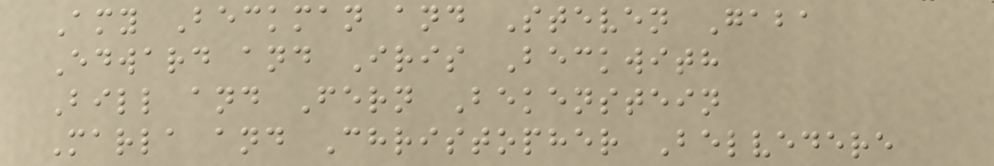Amy Beckman and Steven Gaba
Edward and Iris Beckwith
Bill and Fern Bekenstein
Marla and Christopher Belvedere
